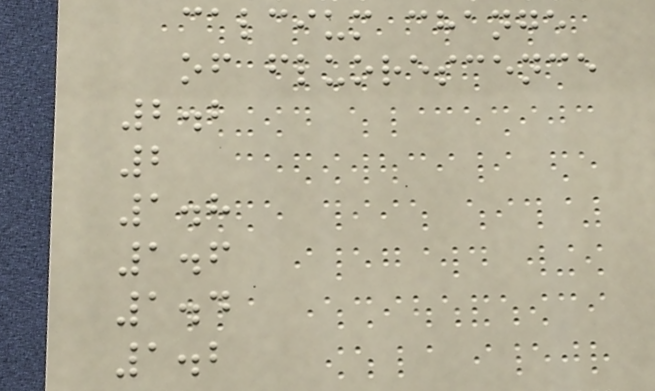calcium change
of fluorescence
2.2
2
1.8
1.6
1.4
1.2
